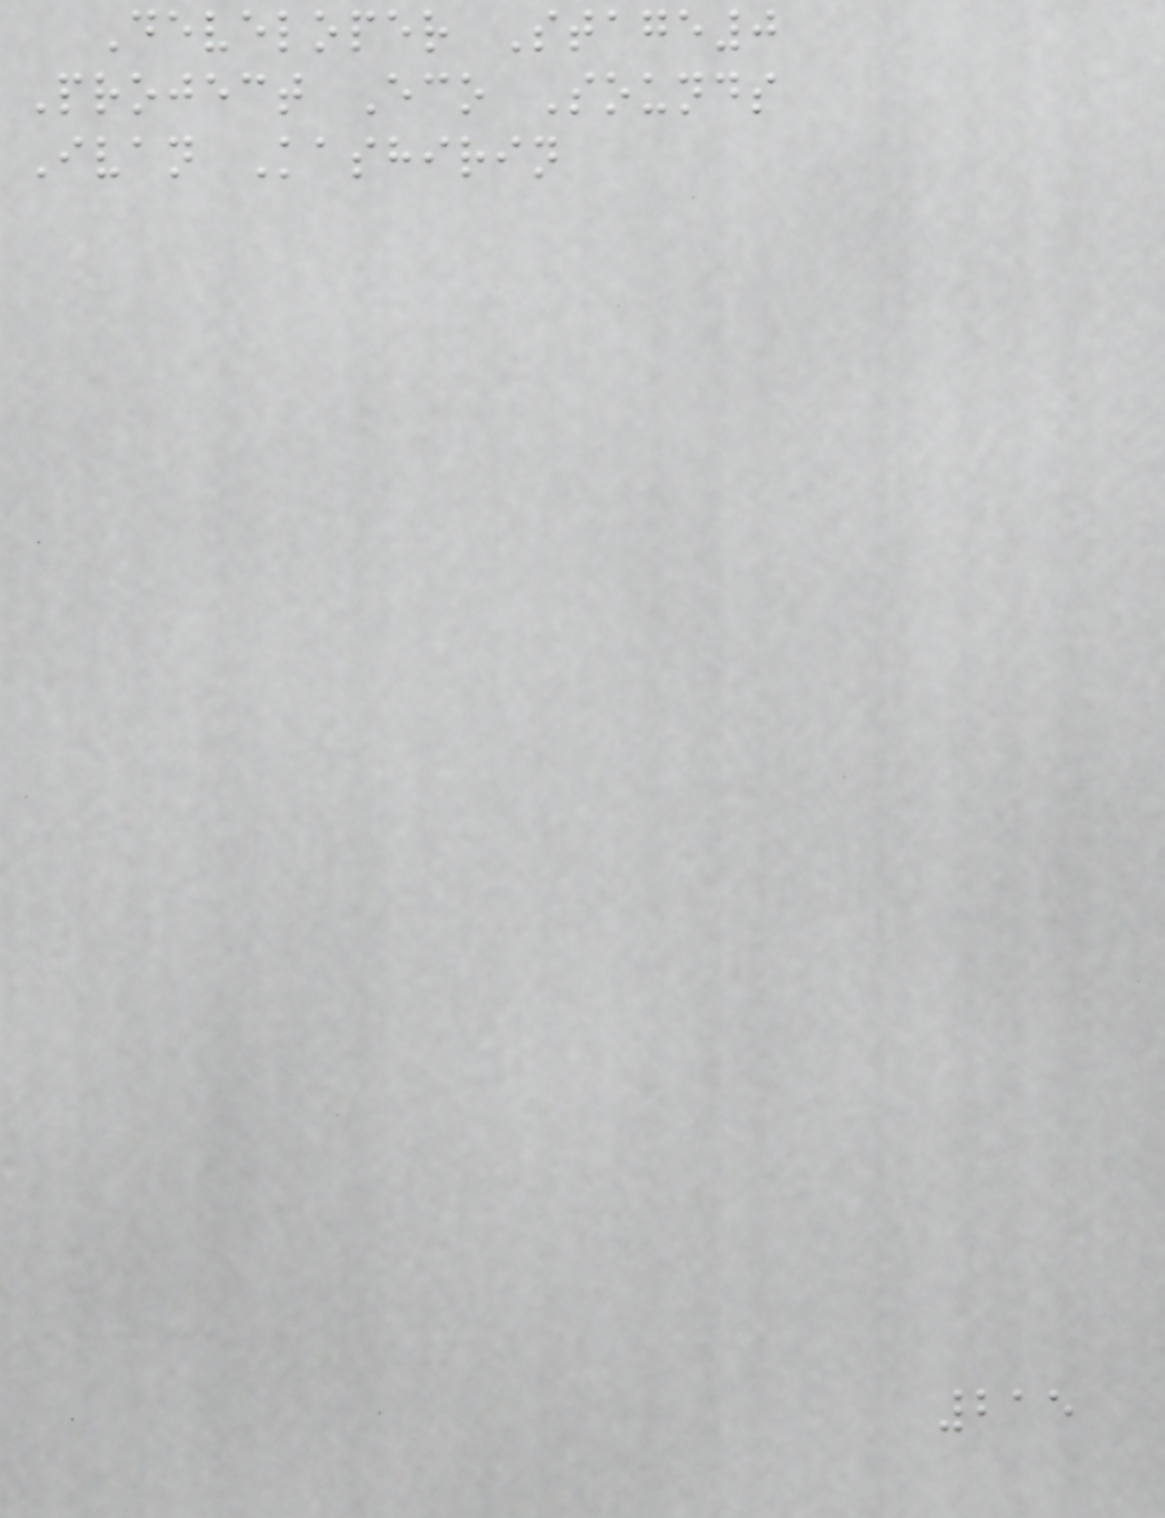Developer Stage0
Project Eco Sounds
Ivan Kashirin
215
